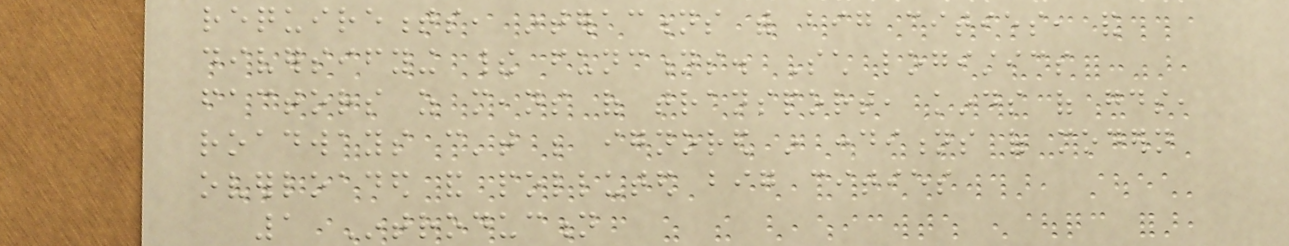requirements, interactions with big cities, and
diversifying their functions. Such logistics
factors as means of transport, kinds of goods,
roadways can't be ignored in conditions of modern
overloaded and polluted big cities
1 Introduction
